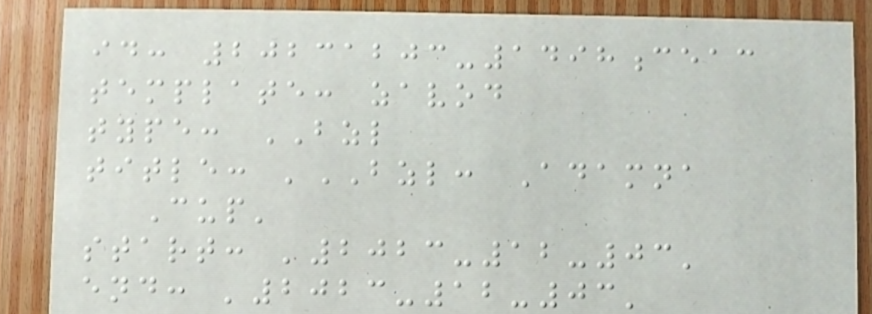id: 20231203-1498ceac
template: zavod
type: BZL
title: 'BZL: Adamna
Cup'
start: '2023-12-03'
end: '2023-12-03'
